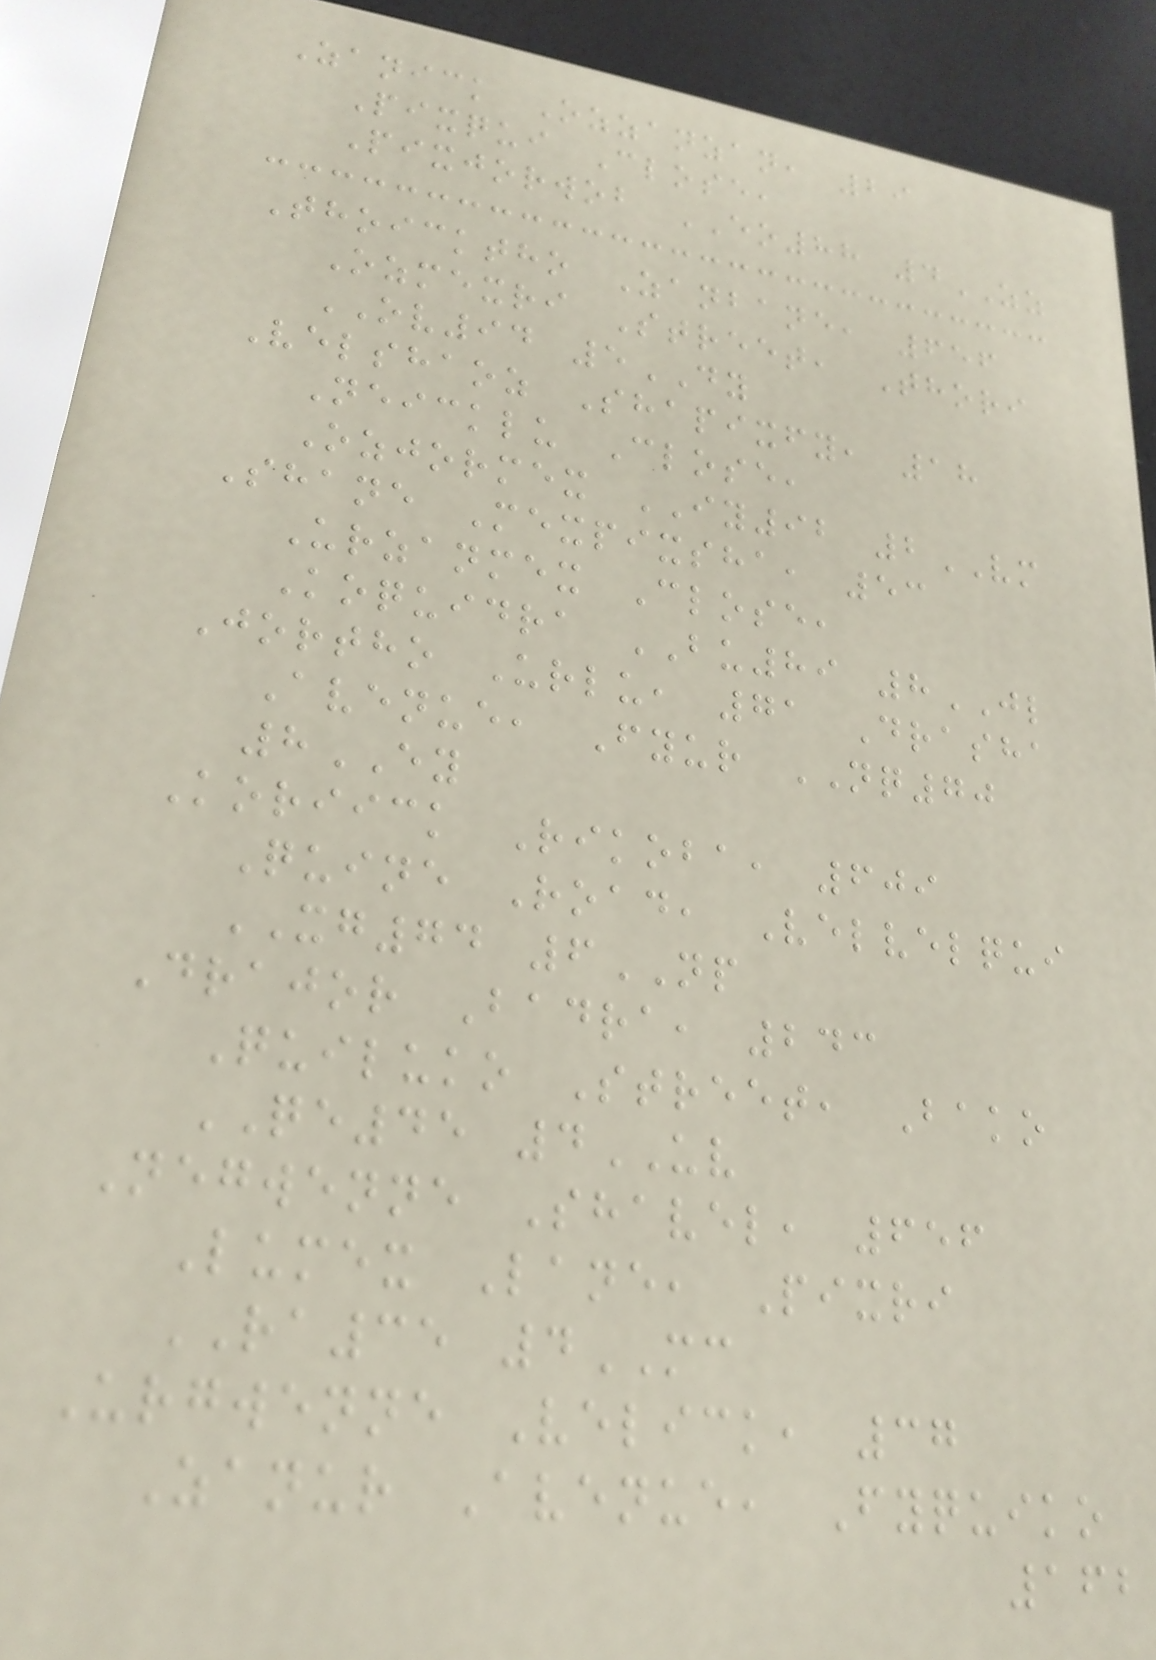Zanick Ozzanzan, 29
Pixqui Close,
Pixjorwob EO88 4ZZ
Thoicktho Zanbane, 656
Ozmexri Street, Thori
OV94 5DY
Velshaoz Shapixfy, 18
Neicklu Close,
Ozjormex IY92 2VM
Shane Mexpixsha, 53
Urzanmex Close,
Koquidra BU89 8JL
Jortho Urlu, 71 Drasha
Avenue, Fyur NQ70
8EY
Koriick Rikoba, 609
Quine Road, Velvelqui
XG74 6NP
Drajor Badra, 243
Quiluko Street, Bako
QE45 4UV
Negwenne Shavel, 656
Lumex Lane, Pixri
RA35 4MC
Urgwenne Velick, 37
Zanur Avenue, Fyquiko
162
